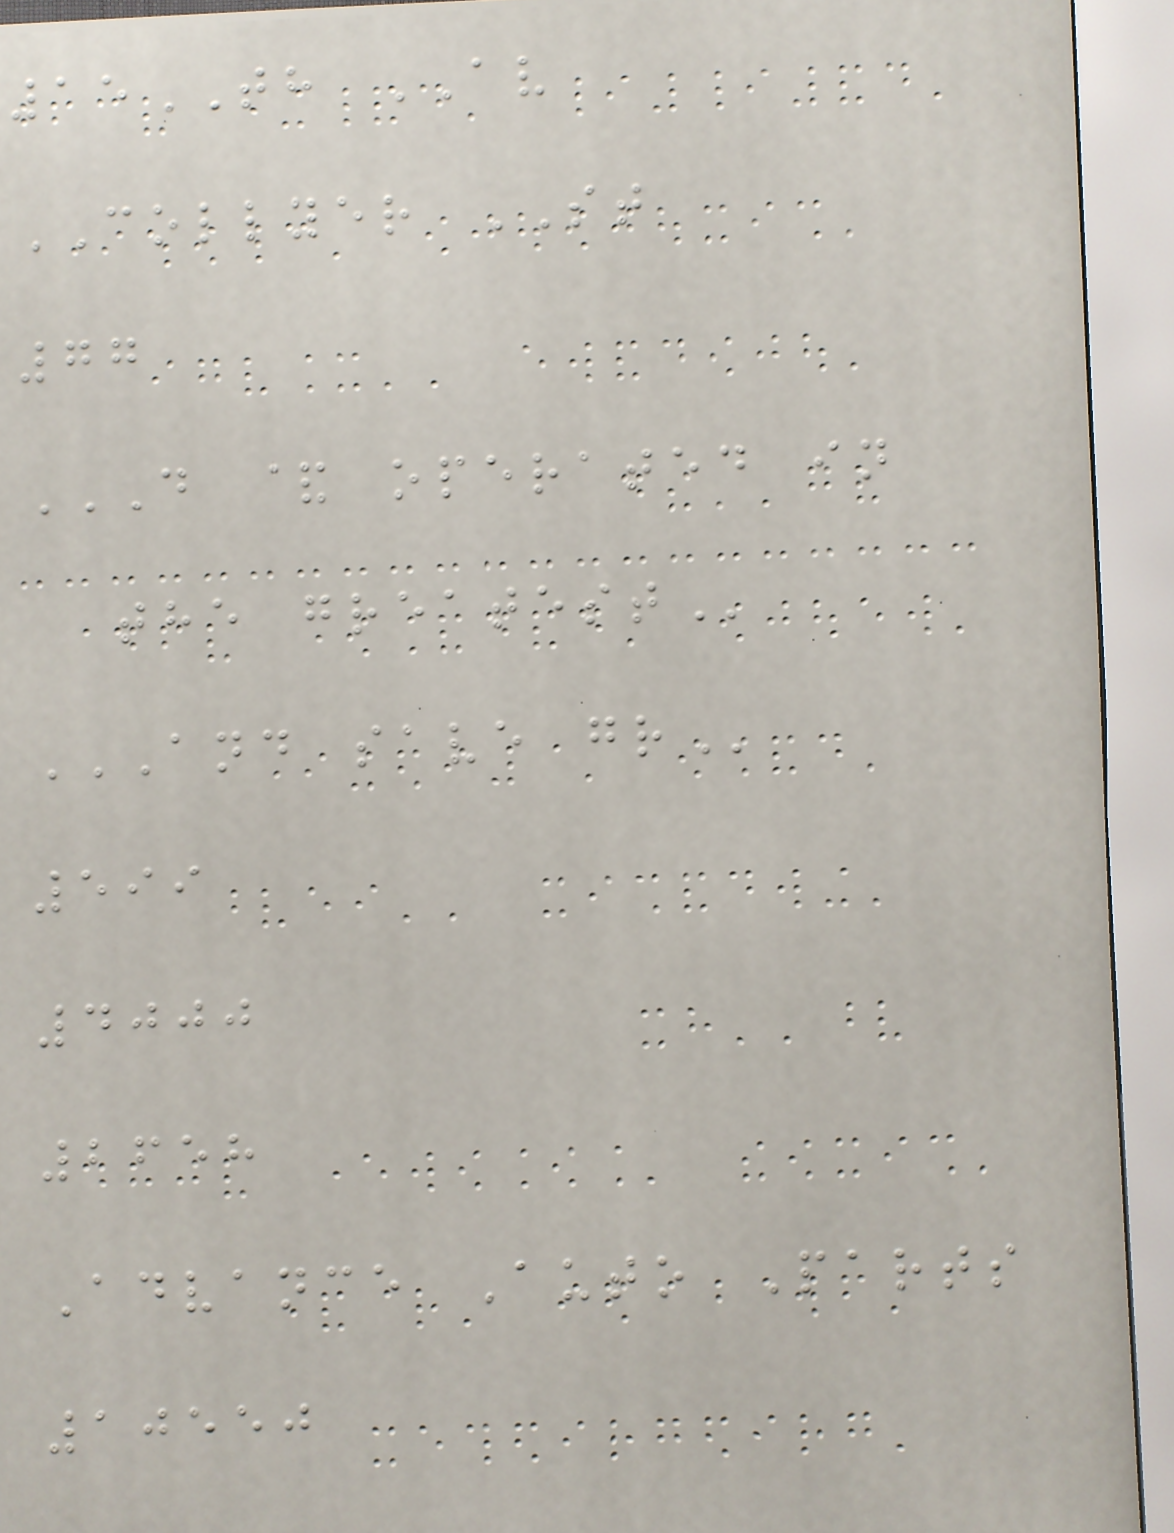15TH AV
COLLYER ST
77
D & OPERATED IN
THE GREATEST
AND SAVE GR
599
4000
2658
Advance Auto Parts
10550
